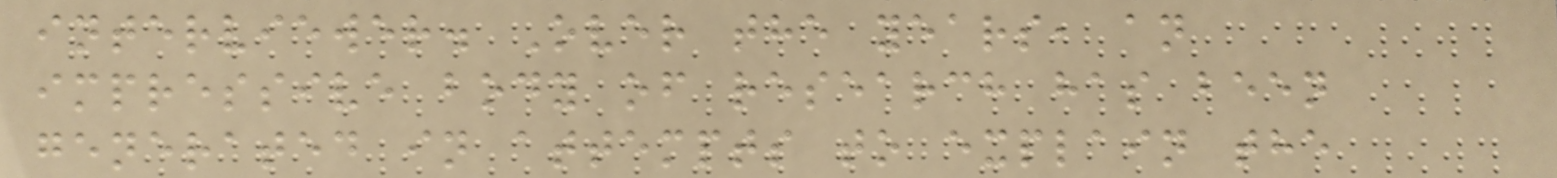interviewer. Over the years, an
impressive body of research has been
generated in attempts to explain the
